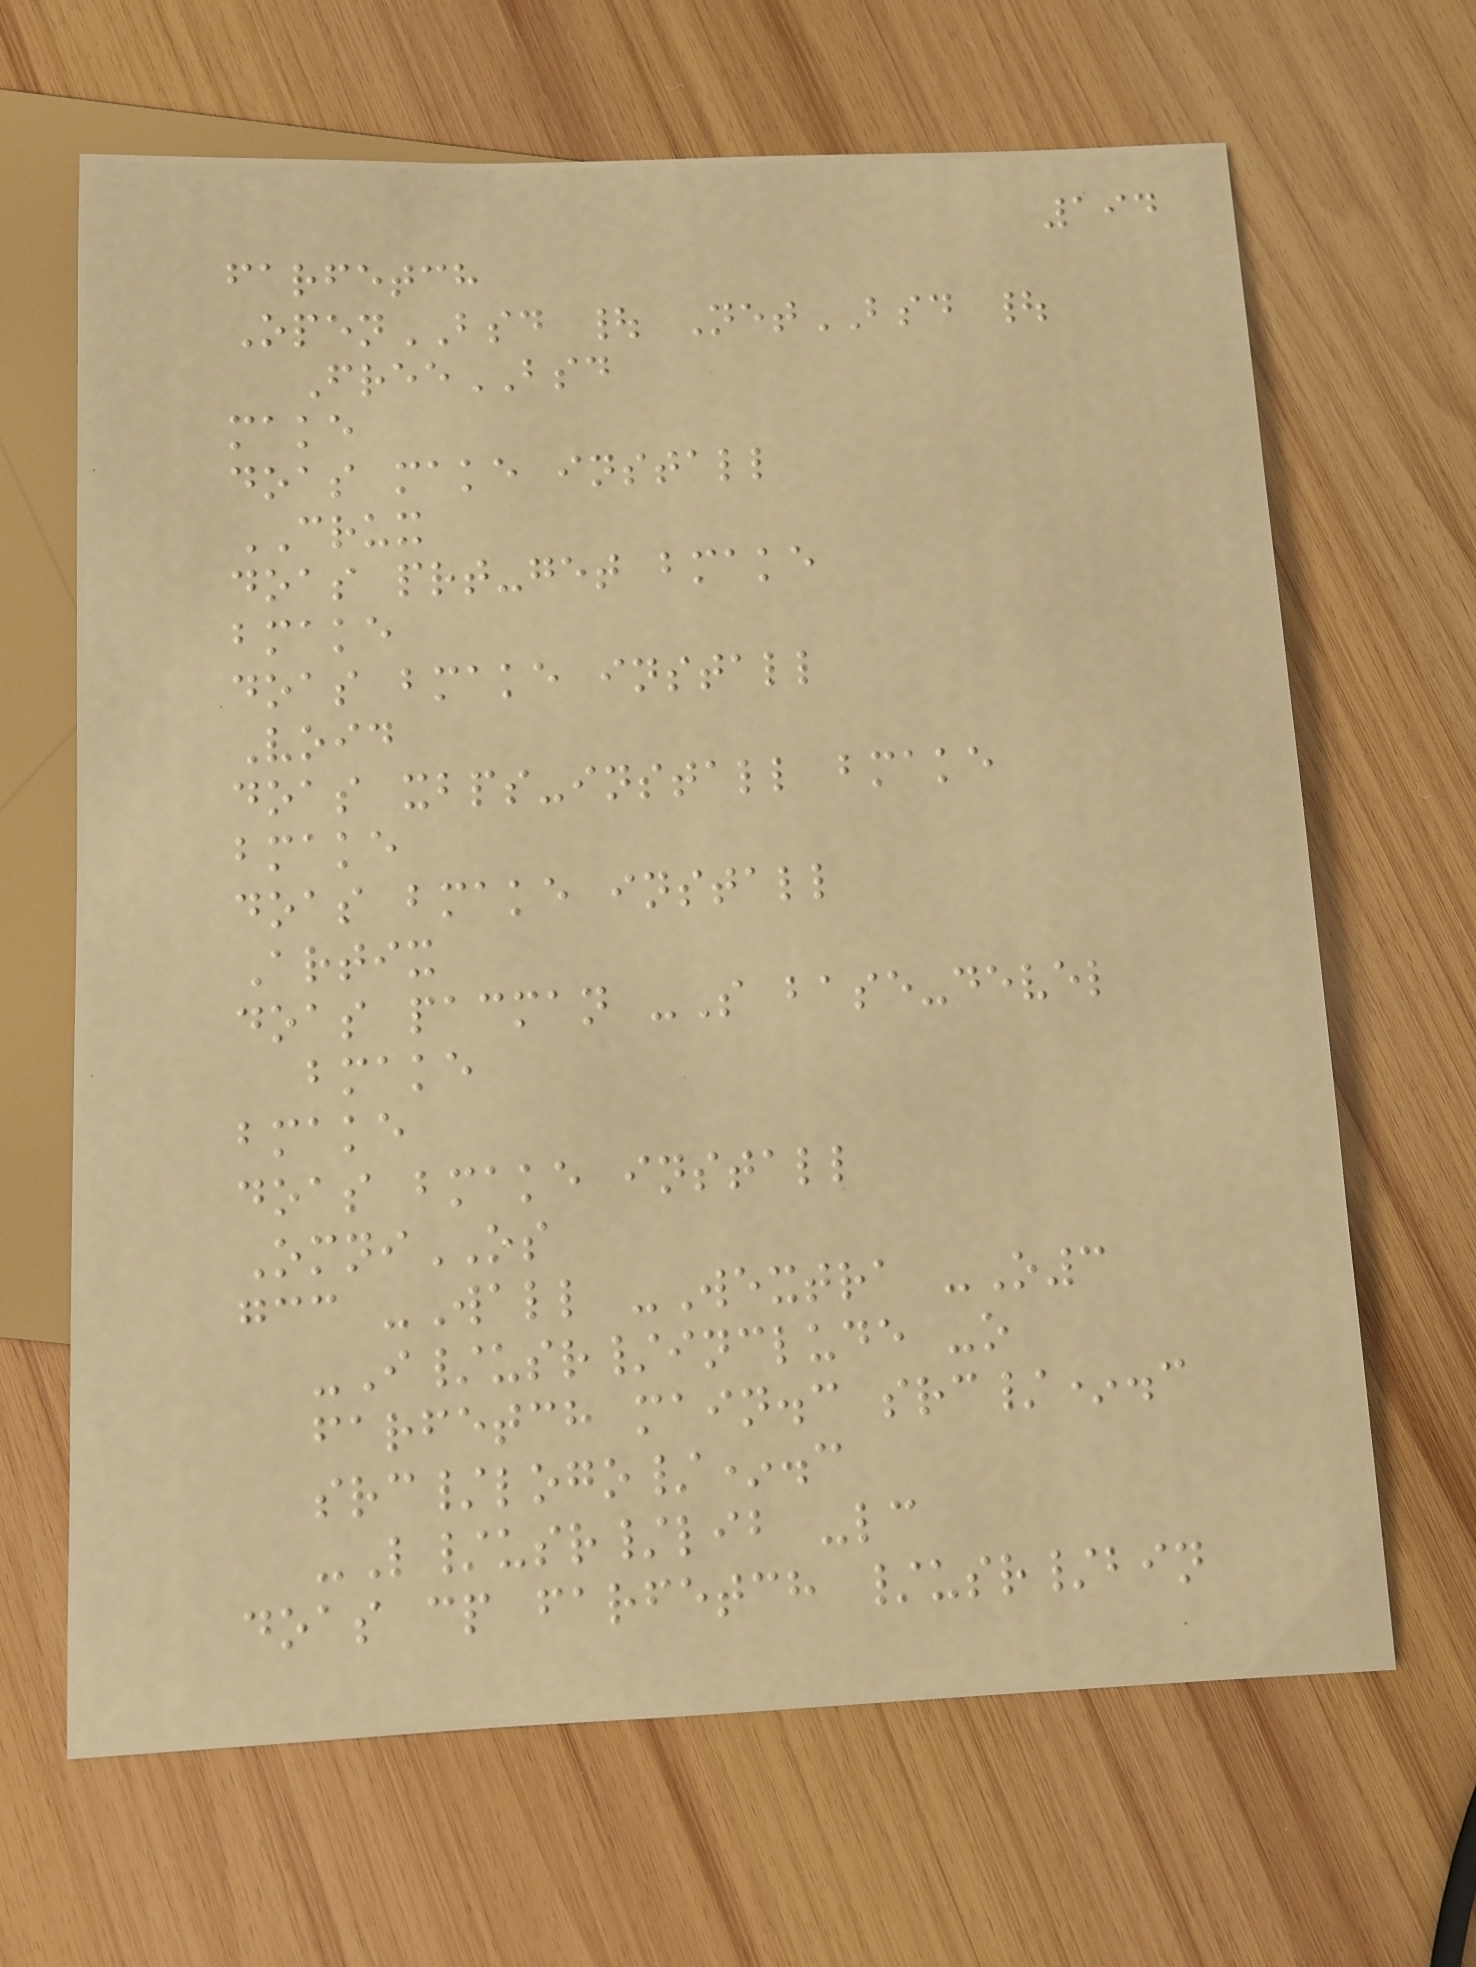194
farfetch
OpenBSD | NetBSD |
FreeBSD
make
doas make install
CRUX
doas prt-get bmake
bmake
doas bmake install
Void
doas xbps-install bmake
bmake
doas bmake install
Artix
doas pacman -S base-devel
bmake
bmake
doas bmake install
OmniOS
gcc -Wall -Wextra -O3
-I/usr/include -o
farfetch main.c src/*.c
src/logo/*.c
-L/usr/lib -lc
doas cp farfetch /usr/bin
